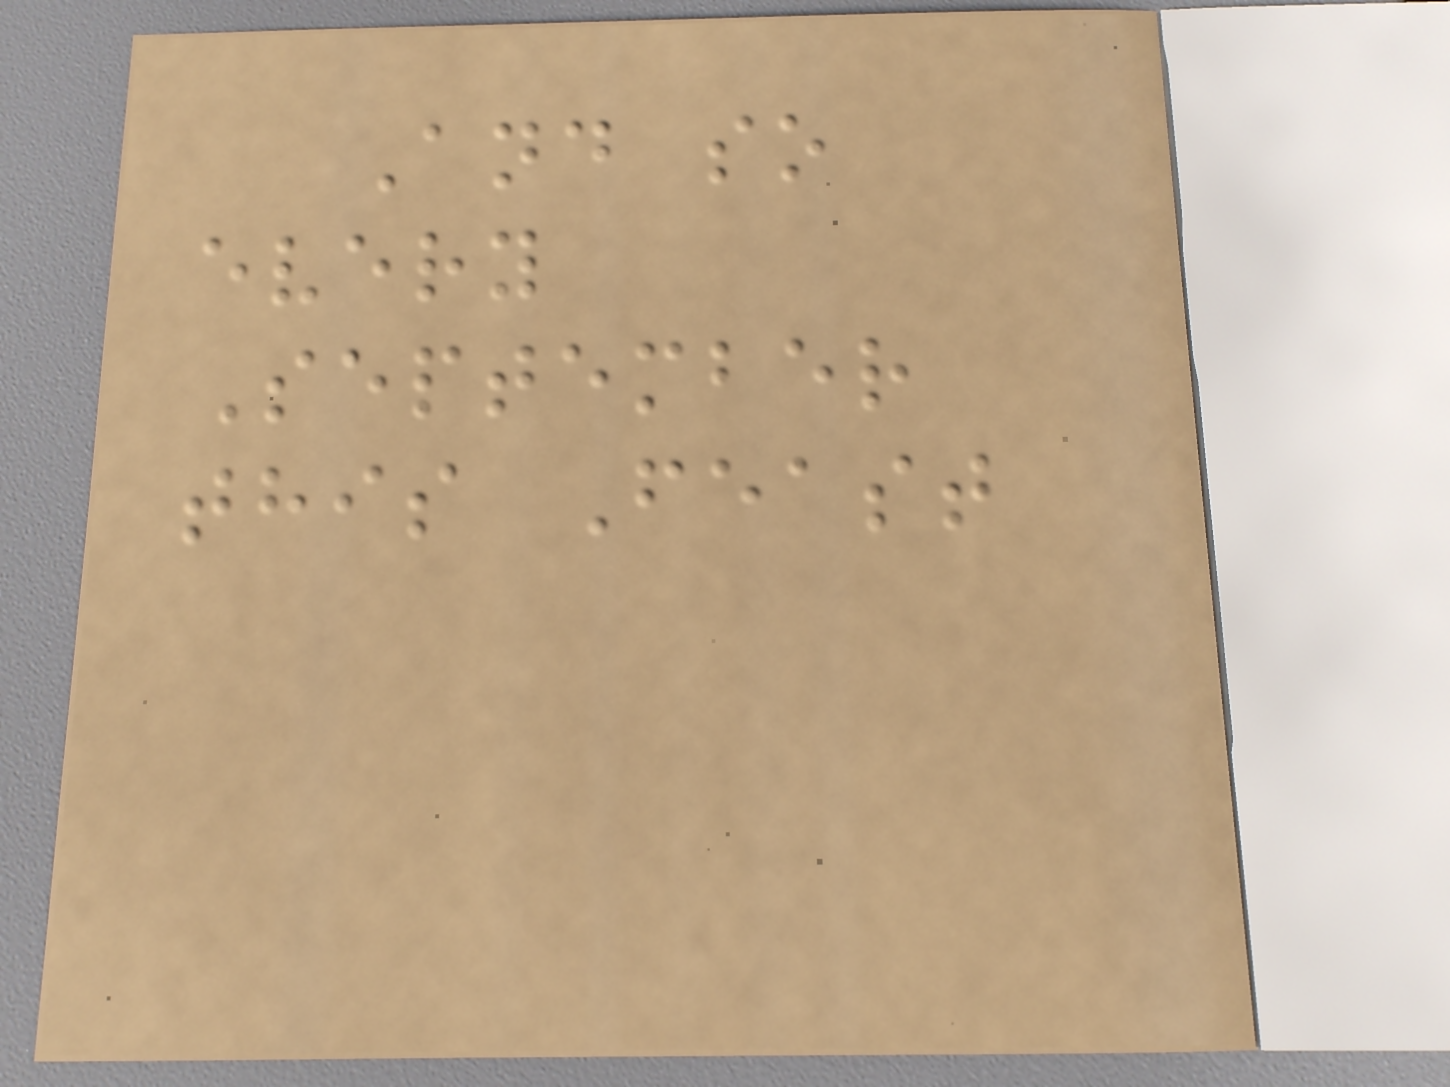And so
every
September
this Feast
